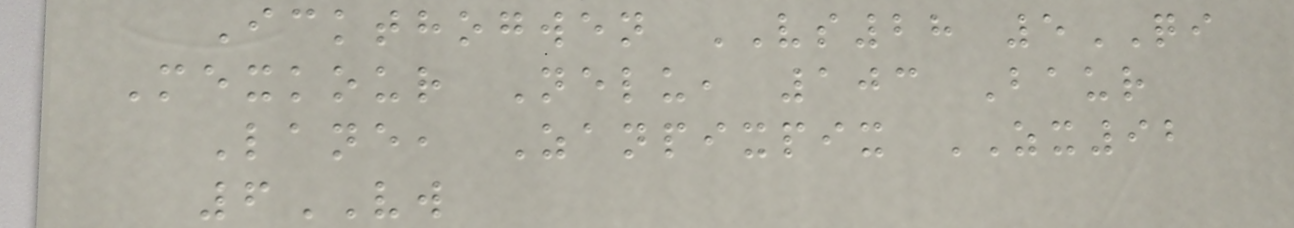Ickthogwen VS28 5QI
Mexkour Nelu, 103 Baur
Lane, Zanpixpix ZX92
6VW
